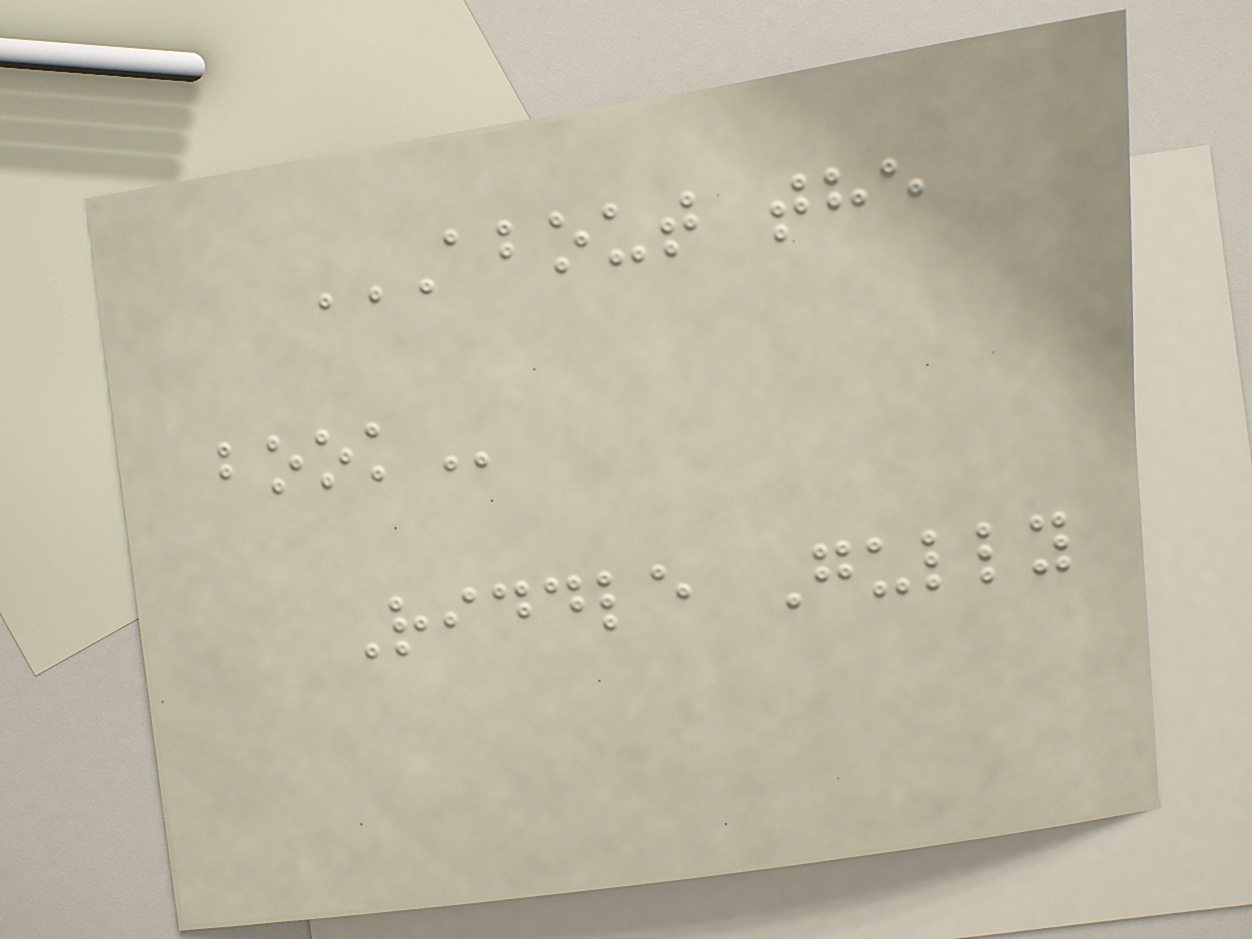ABOUT THE
BOOK
Riddle Gully
